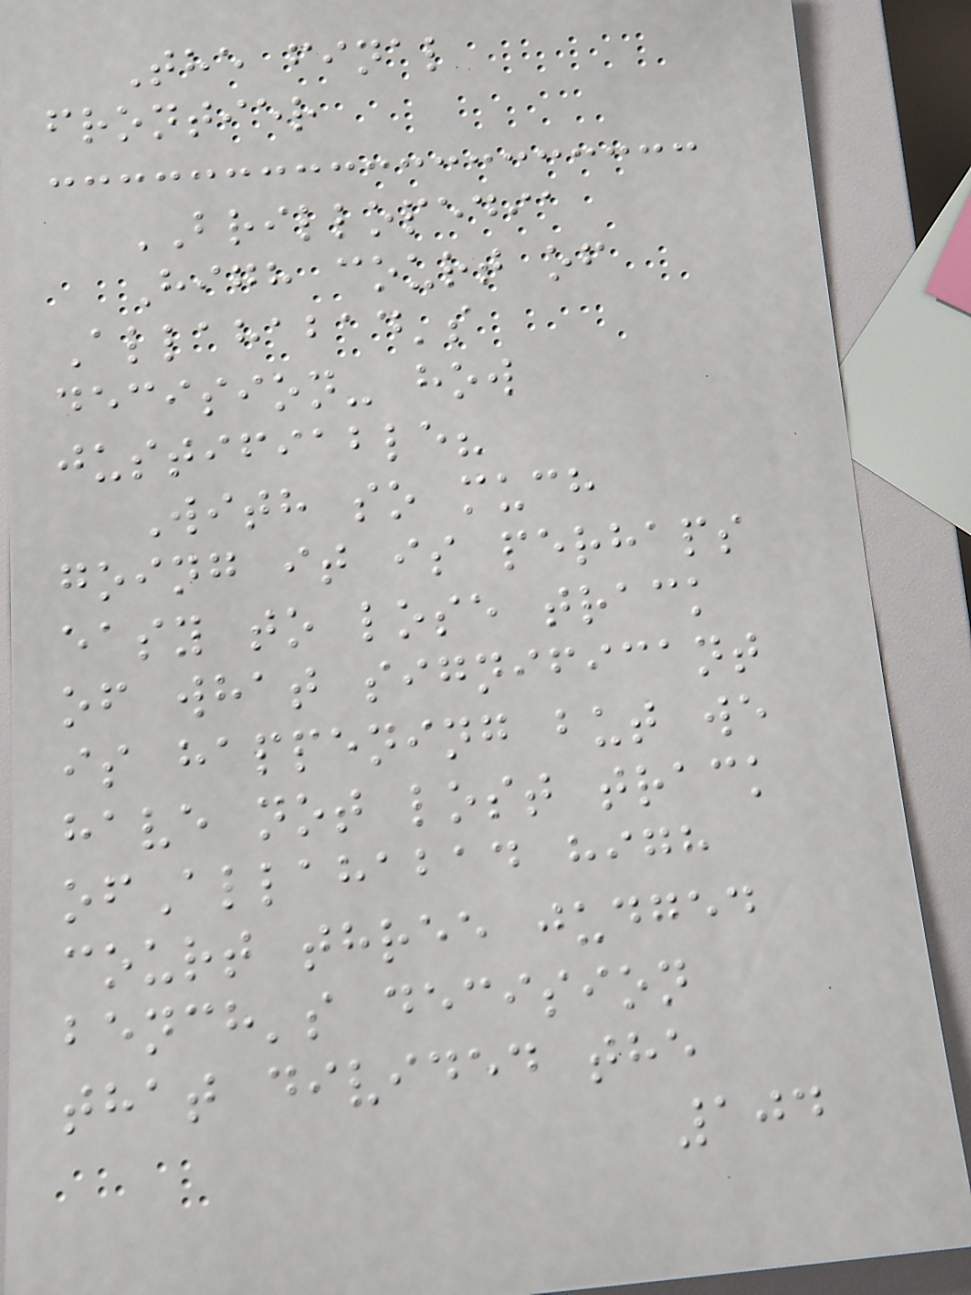The final
frontier
BRILLOPEDIA
High court of
Allahabad's
decision- how
justifiable?
With so much
going it is perhaps
easy to lose track
of what significant
is happening but we
have not lost track
ofAllahabad high
court three judged
bench's decision
that divided the
104
